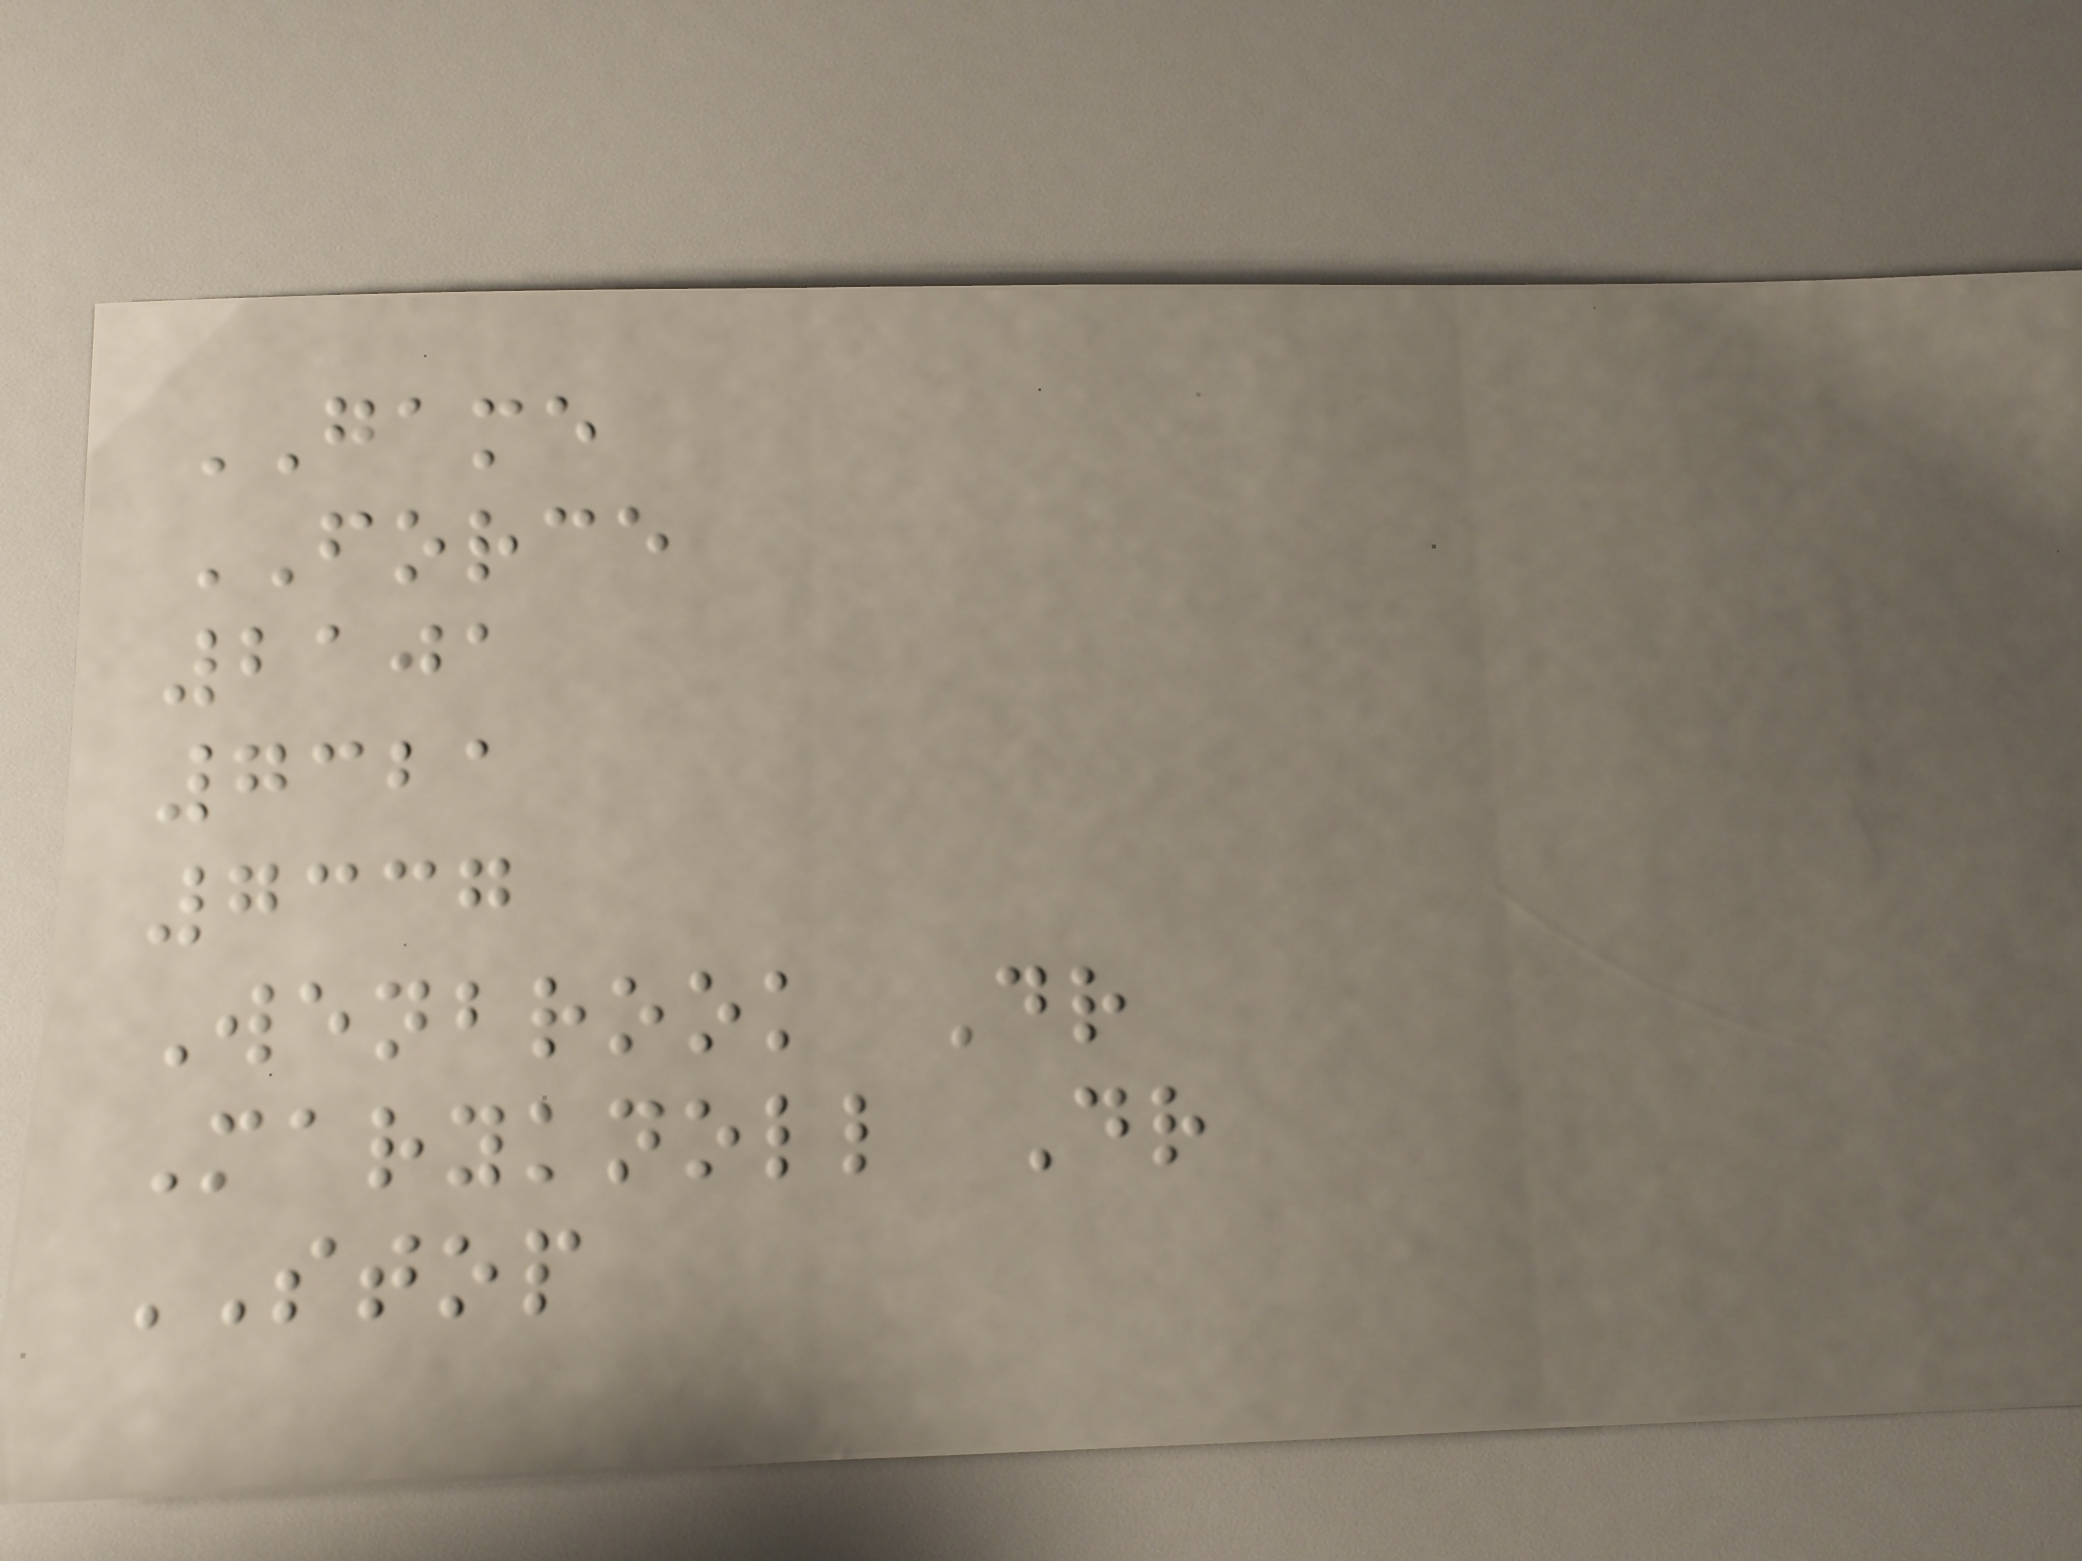GAME
FORCE
2101
7321
7337
Wenbrook Dr
Maryknoll Dr
STOP
